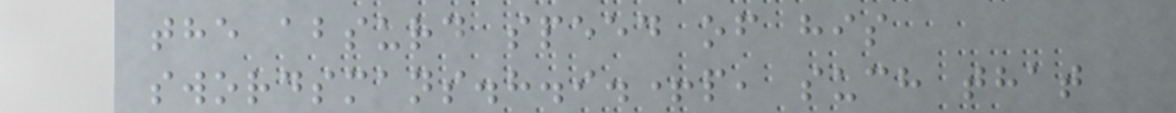the absurd speed of his
swordsmans.h.i.+p, such that
